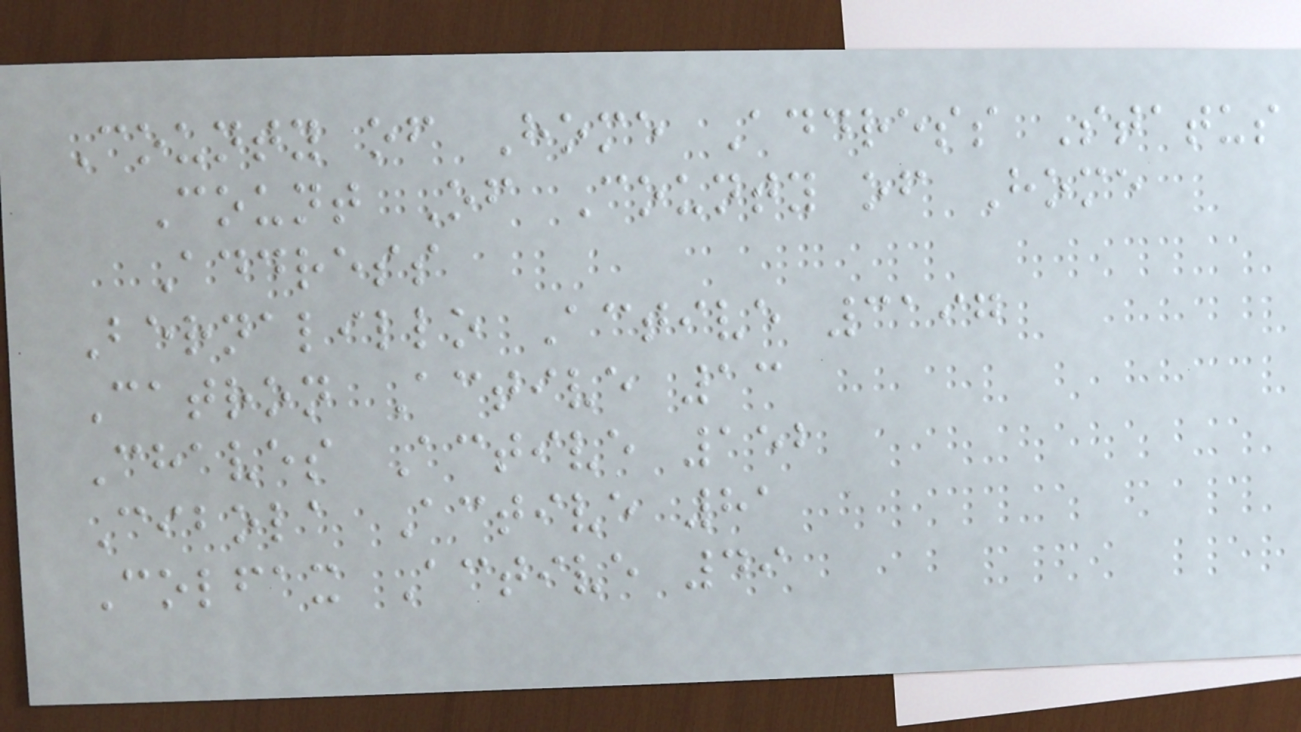County of Home Address Status
Count Of County of Home
Address
Bernalillo Active 3197
Catron Active 13
Chaves Active 152
Cibola Active 81
Colfax Active 49
